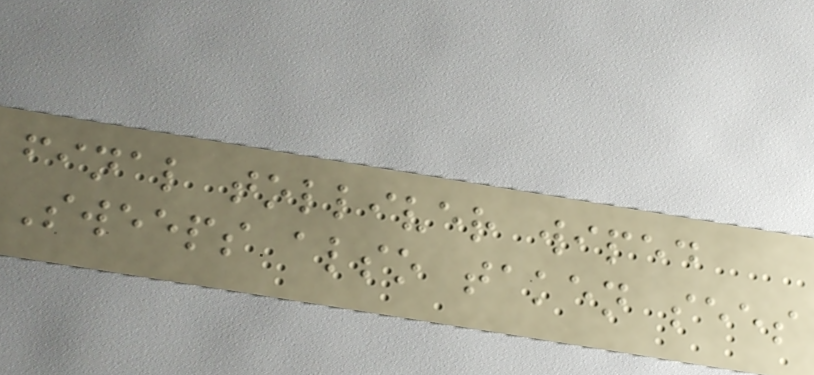final tolliver wiped
Sweeps also taken sees
